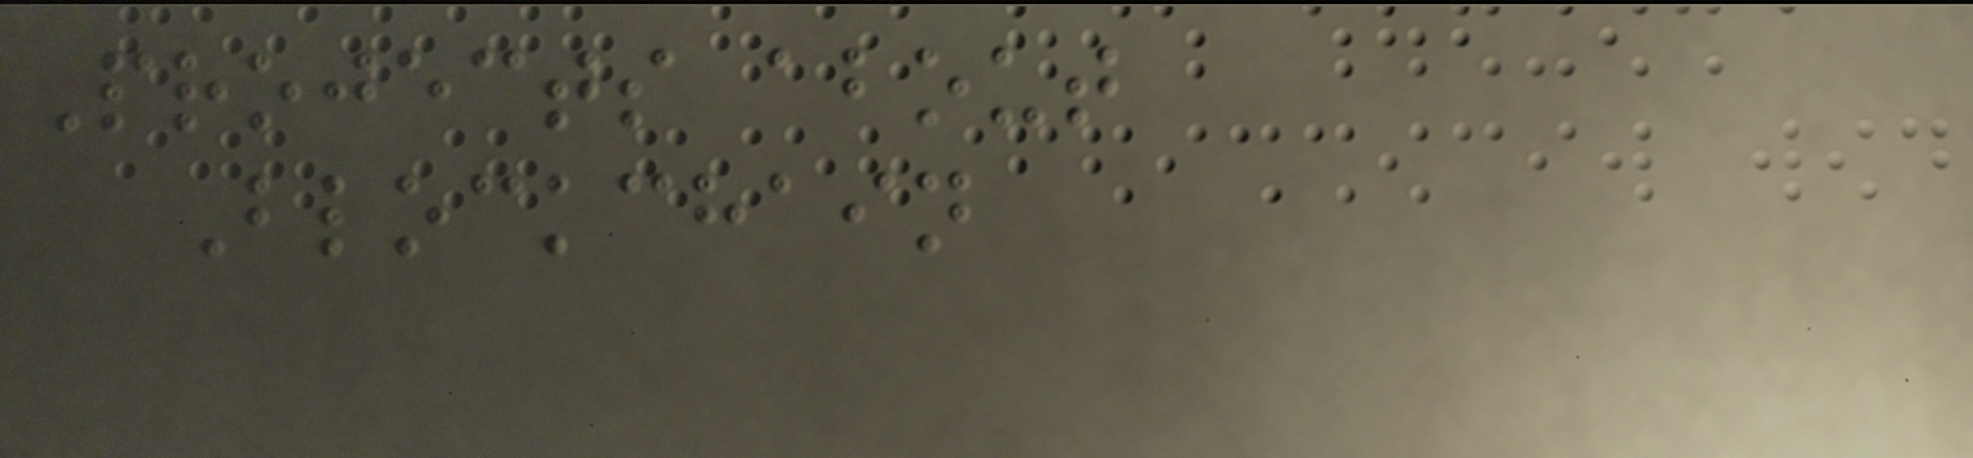Projects about
Blockchain
